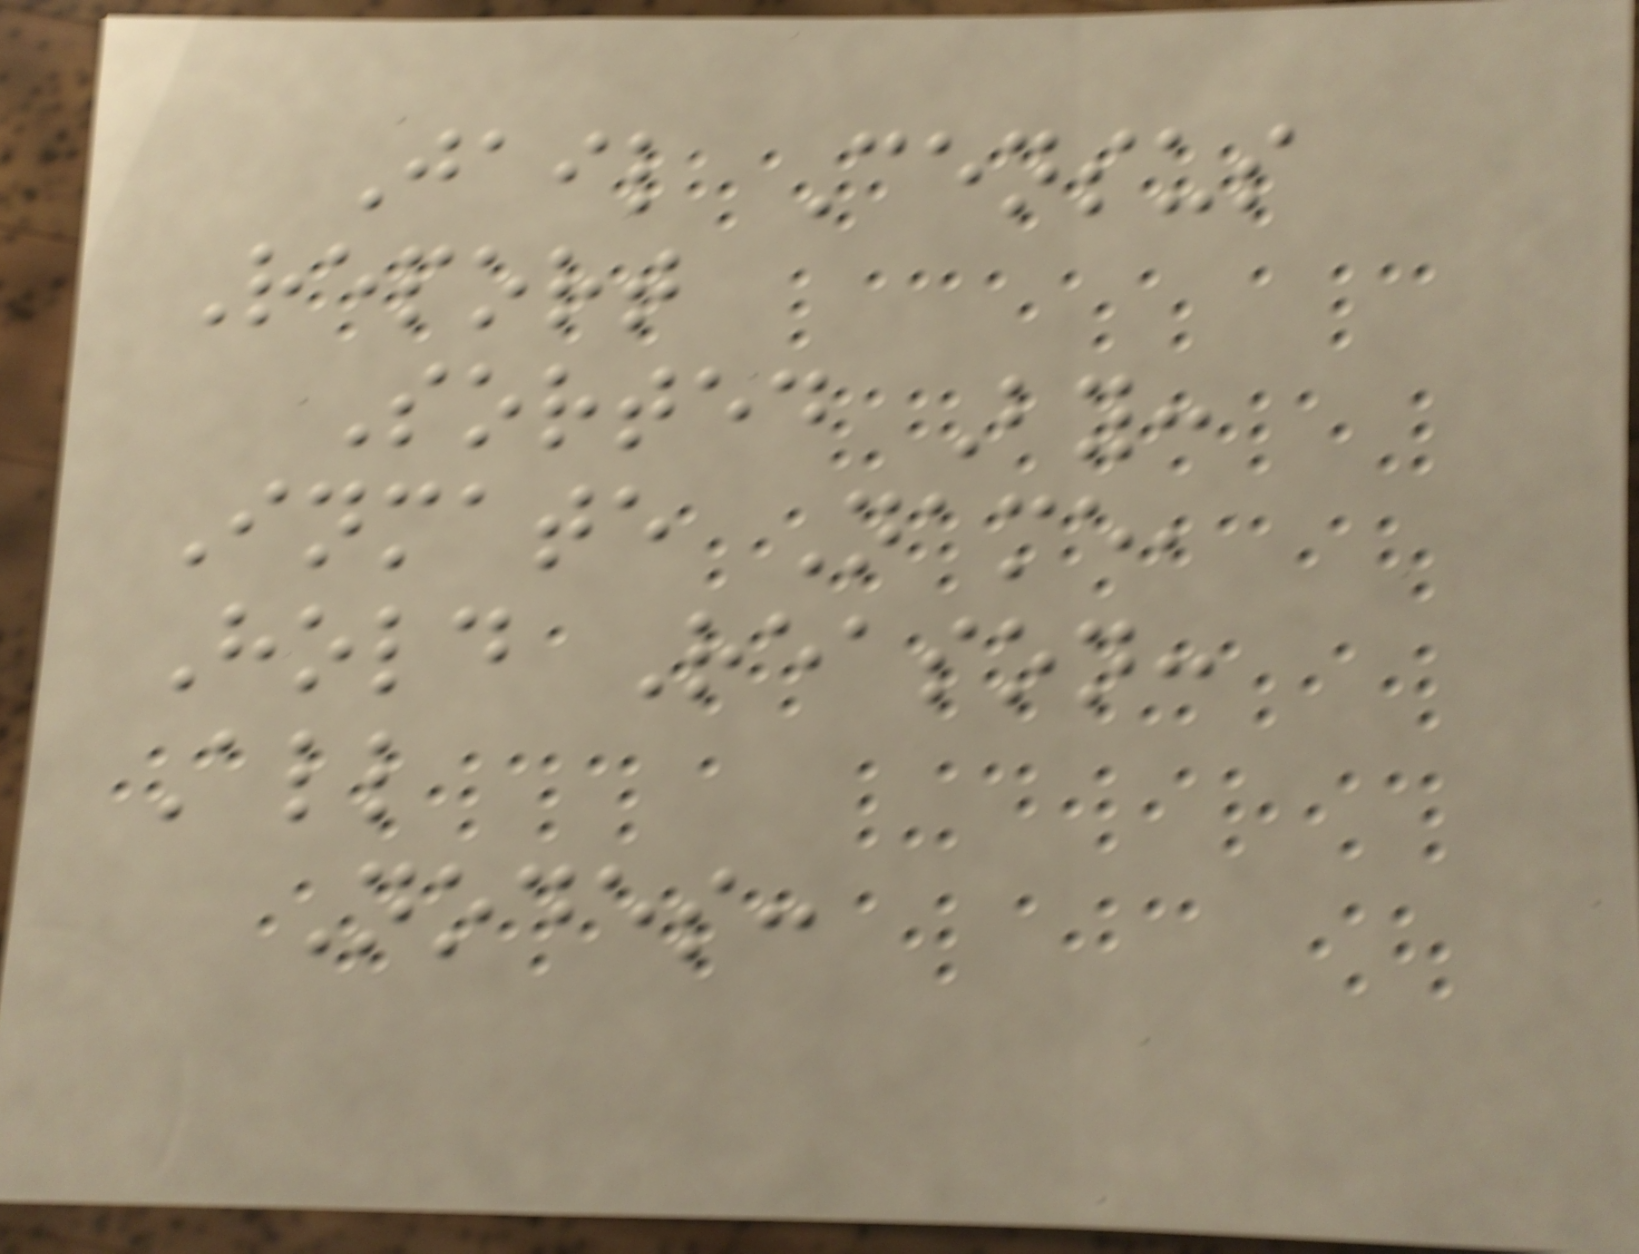Jail Census
Report
Sorted By:
Inmate Name,
Hold Reason:
All
Nodes:
